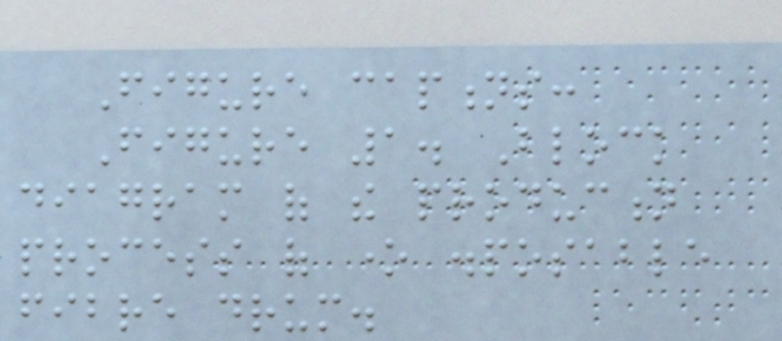Figure captions:
Figure 1. Block
diagram of the production
process of one disposable
fibre drum.
